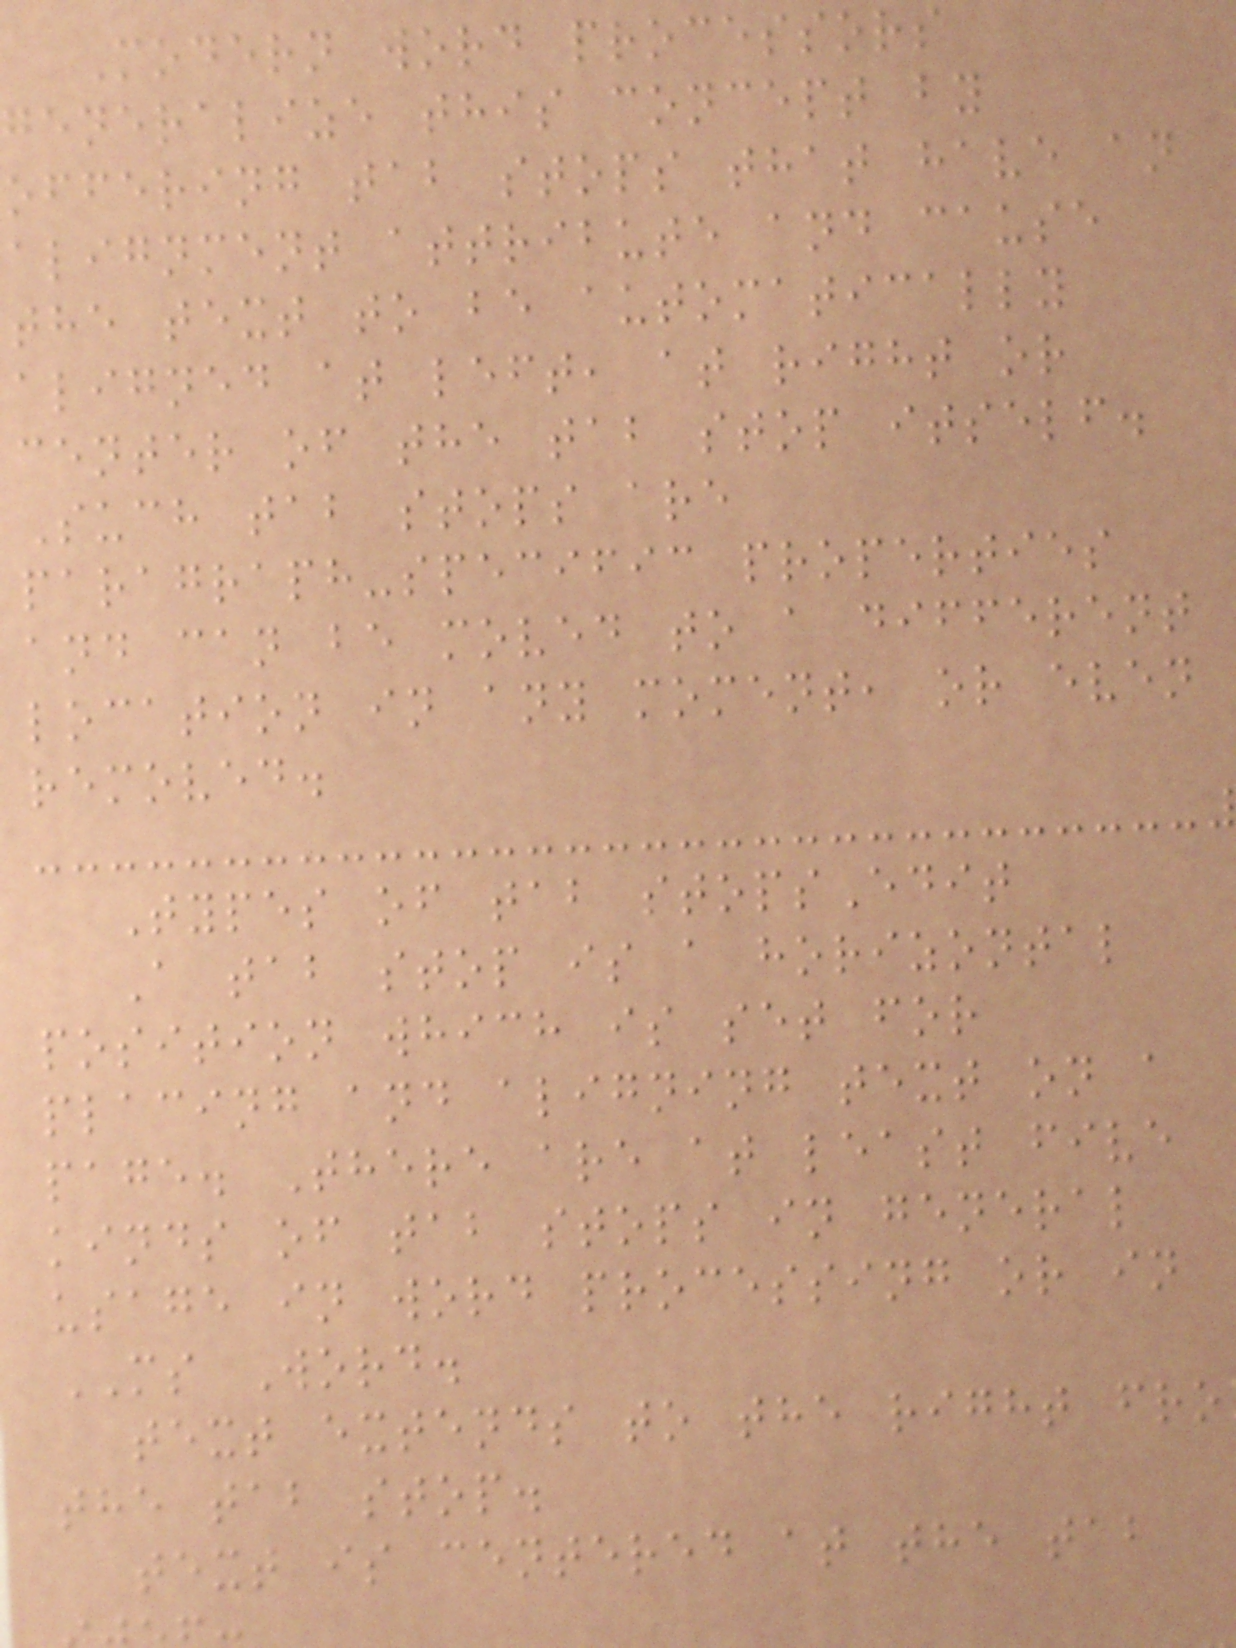Modern word processors
generalize this concept by
offering tab stops that have an
alignment attribute and cause
the text to be automatically
aligned at left, at right or
center of the tab stop itself.
Such tab stops are
paragraph-specific properties
and can be moved to a different
location in any moment, or even
removed.
Types of tab stopsEdit
A tab stop is a horizontal
position which is set for
placing and aligning text on a
page. There are at least five
kinds of tab stops in general
usage in word processing or in
MS Word.
text extends to the right fro
the tab stop.
text is centered at the tab
